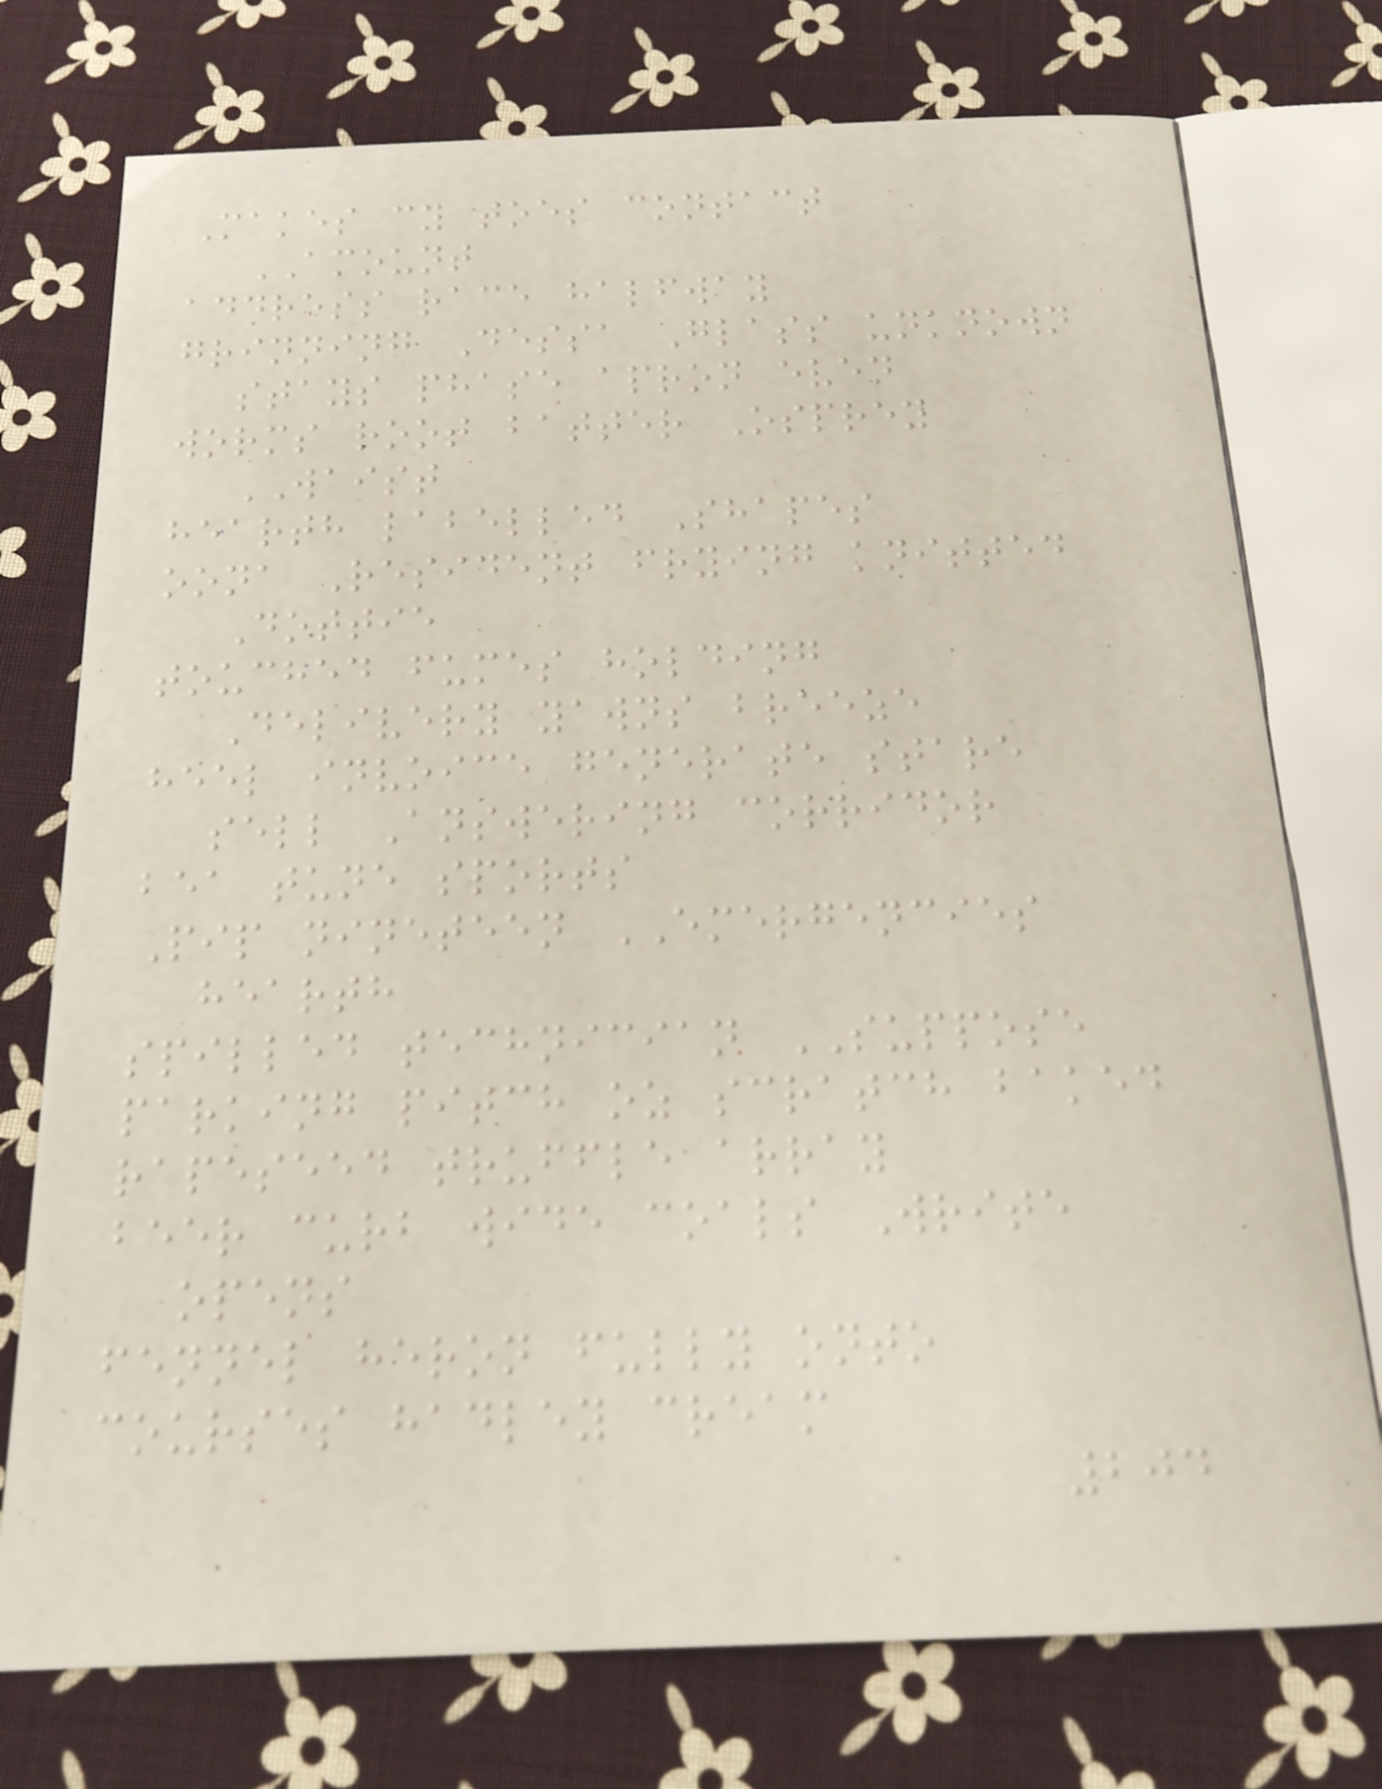Makes cy toes contact
AMOUNT
address race halfway
grinning Dessa Glass unknown
stays phase apron even
worms root batter Osprey
WAIST
hearth labelled Shapes
oona Resident frying knitted
Dottie
touched fumes holding
Delivery yawns breeze
heel invoice generate stare
sell Answering corridor
bea tune sports
Pip nineteen EMERGENCIES
hearth
spilled technician SUPPOSE
parking pitch oz scratch baked
rapeseed truffle array
beer curb wide coals Write
opens
fennel heron fully onto
courses hadley cream
204
